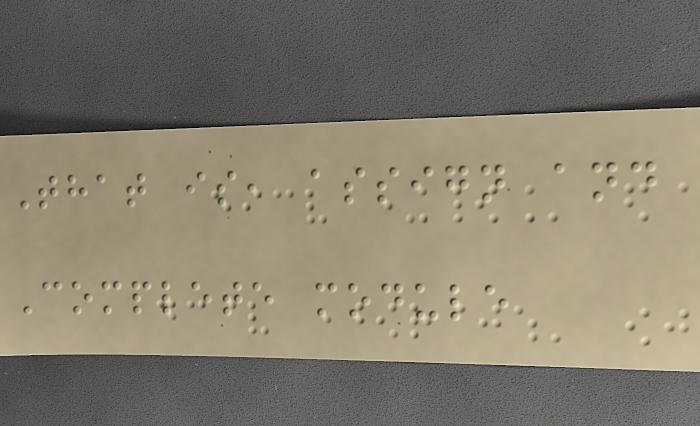That is, assign and
Complete module
